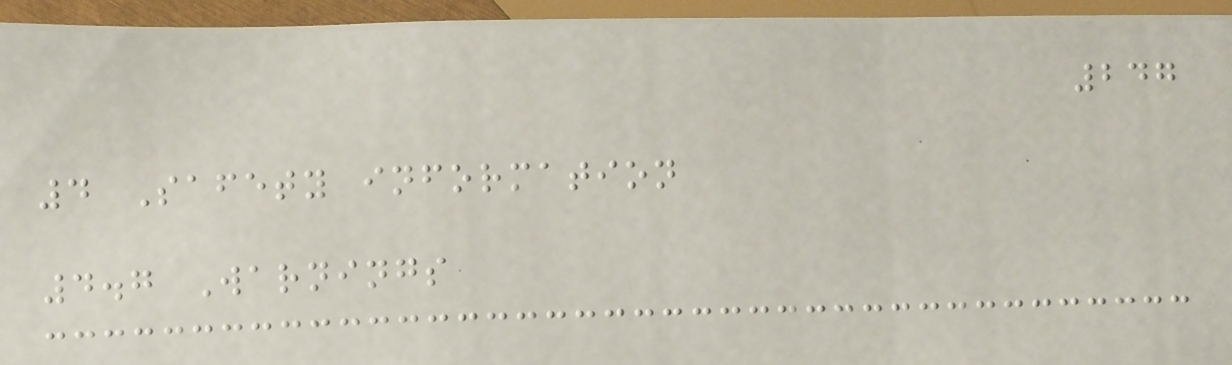247
4 Safety information
4.7 Warnings
